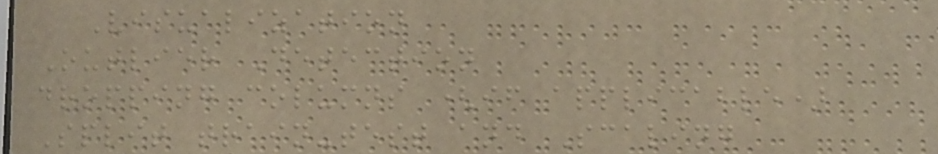Visualization
Outlier Detection
dropping columns (if applicable)
Split train-test and Scaling
